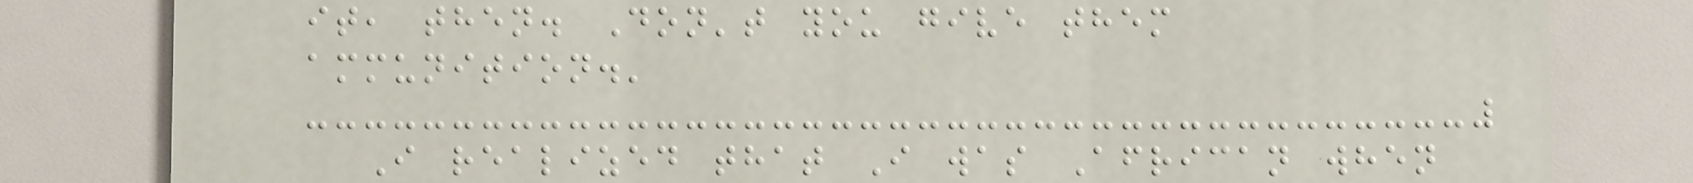it, then. Don't you give them
ammunition.'
I realized that I was African when
